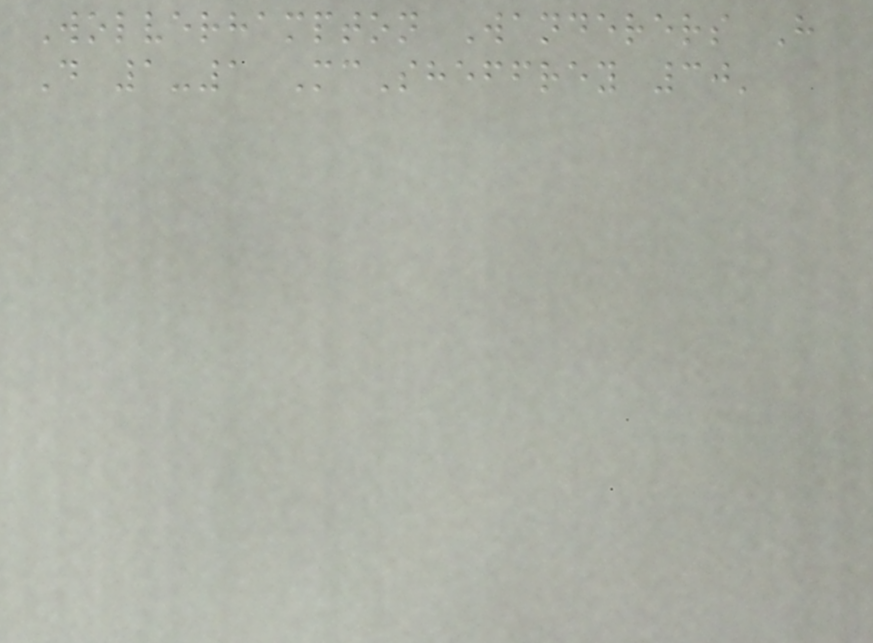Wolverhampton Wanderers H
D 1-1 McSheffrey 30'
